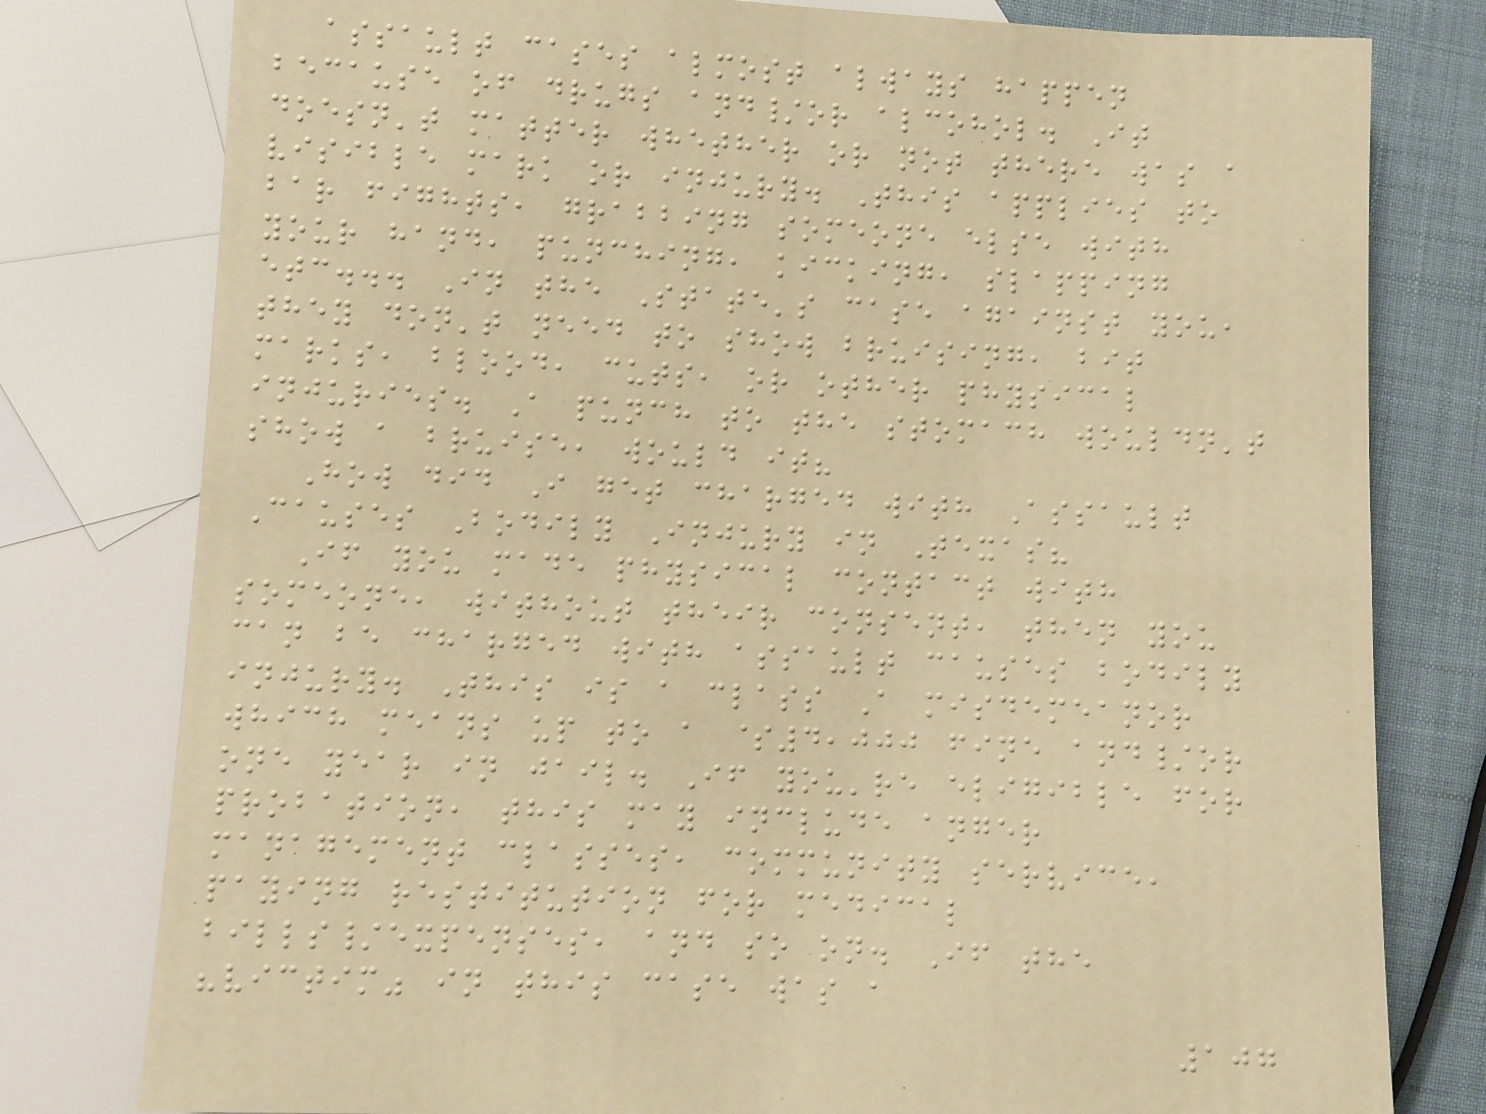assault cases almost always happen
because of drugs and/or alcohol. It
doesn't matter whether or not there was a
visible mark or injury. This applies to
bar fights, grabbing someone else with
your hand, punching, kicking, slapping
etc... In the State's case against you,
they don't need to show bruising, bit
marks, blood, cuts, or other physical
injuries. A punch to the stomach wouldn't
show a bruise, would it?
How did I get charged with Assault
Causes Bodily Injury in Texas?
If you made physical contact with
someone, without their consent, then you
can be charged with assault causes bodily
injury. This is a class A misdemeanor
which means up to a $4,000 fine and/or
one year in jail. If you're eligible for
probation, this may include anger
management classes, community service,
paying restitution for medical
bills/expenses, and so on. If the
"victim" in this case was a
107
